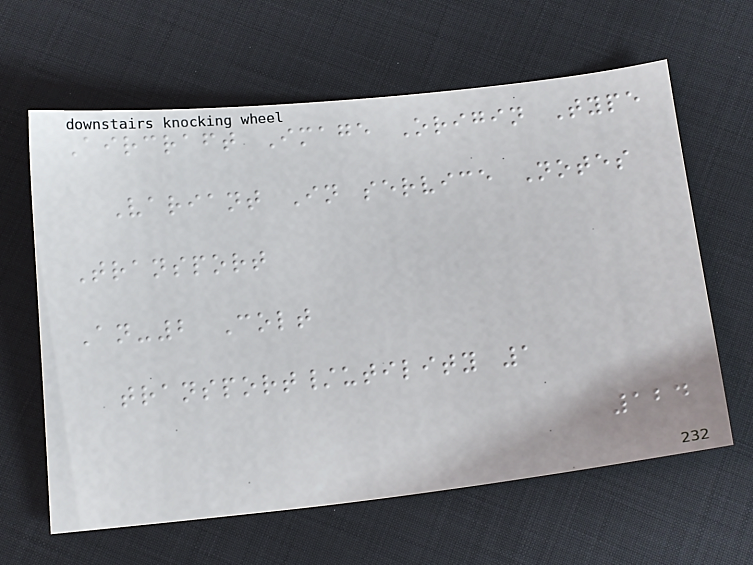Aircraft Image Origin Type
Variant In service Notes
Transport
An-2 Colt
transport/utility 1
124
